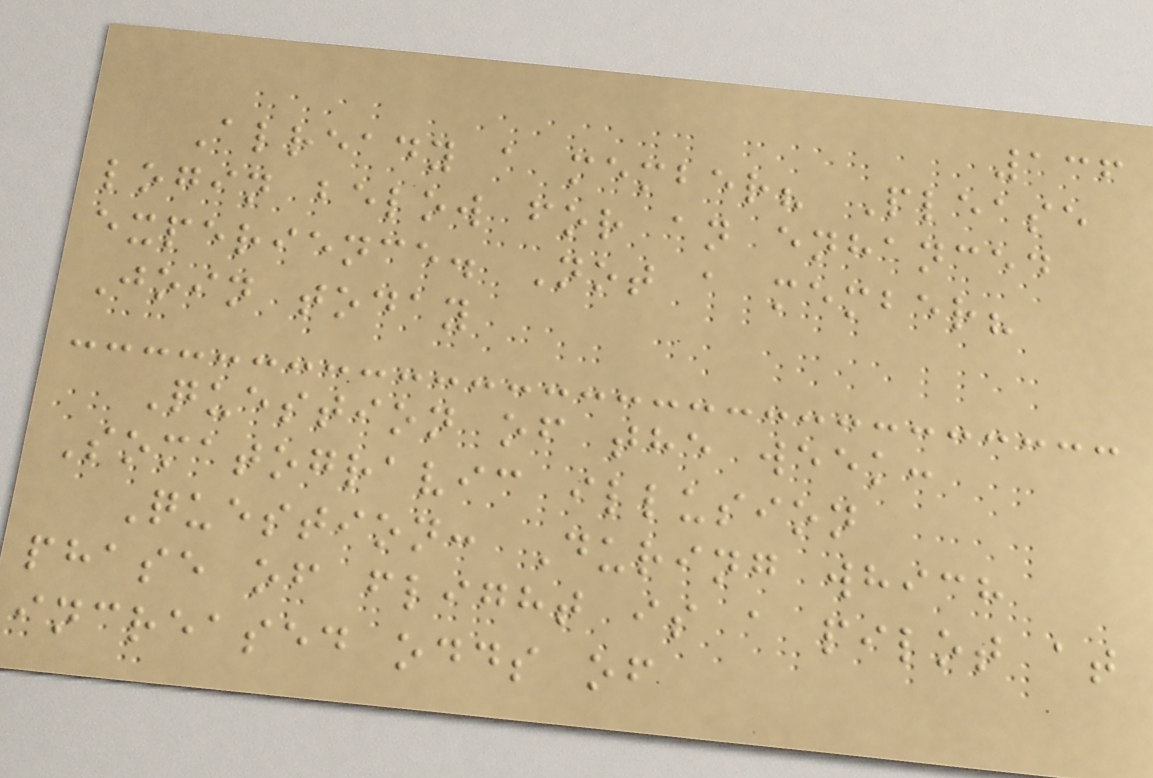136
Already a member? Please
login below for an enhanced
experience. Not a member?
Join today
Question of the week:
Somatogravic illusion
Question: During which
phase of flight is a pilot at
increased odds of
